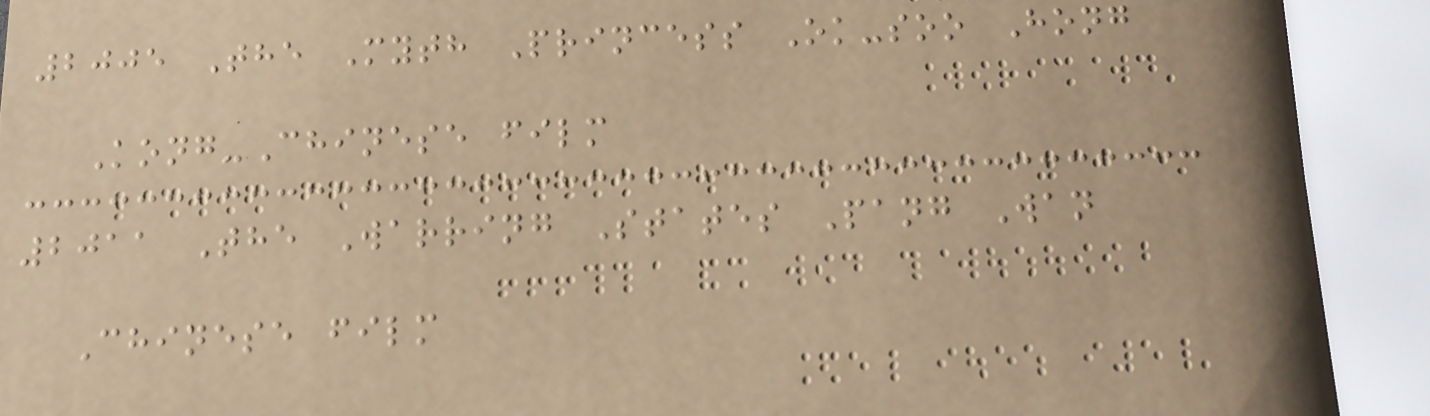2005 The Myth Princess Ok-soo Hong
Kong-Chinese film
2011 The Warring States Pang Wan
Chinese film
